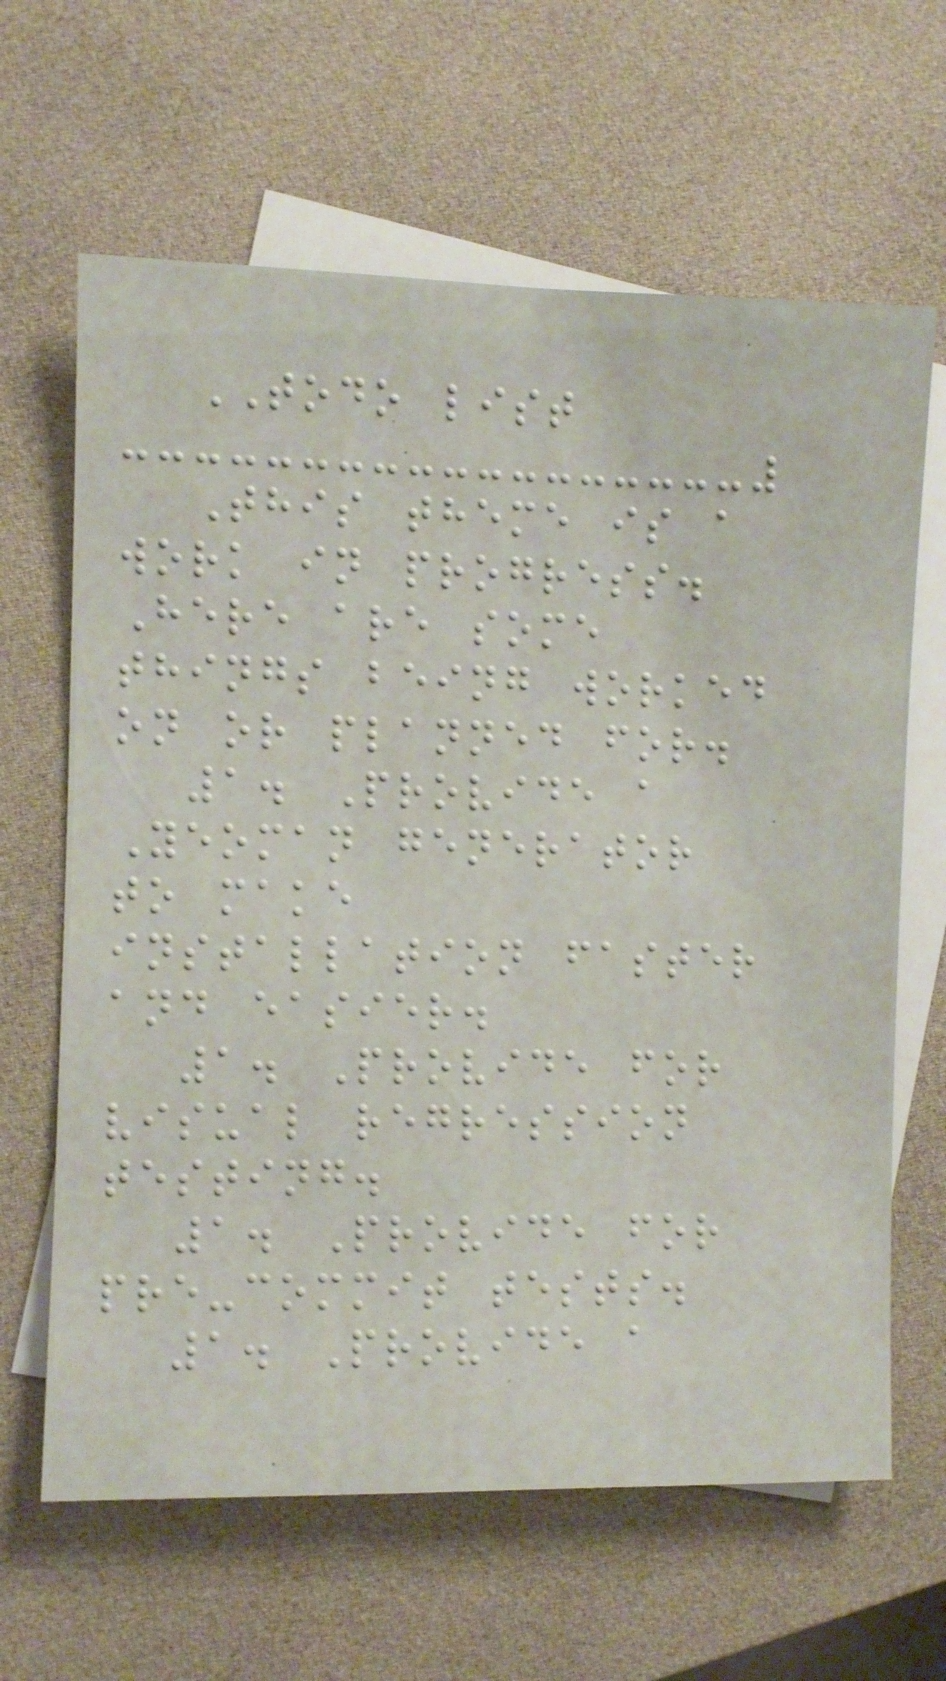TODO list
This theme is a
work in progress.
Here are some
things being worked
on or planned for.
1. Provide a
Yeoman generator
to make
installation faster
and easier.
1. Provide for
visual regression
testing.
1. Provide for
pre-commit tests.
1. Provide a
